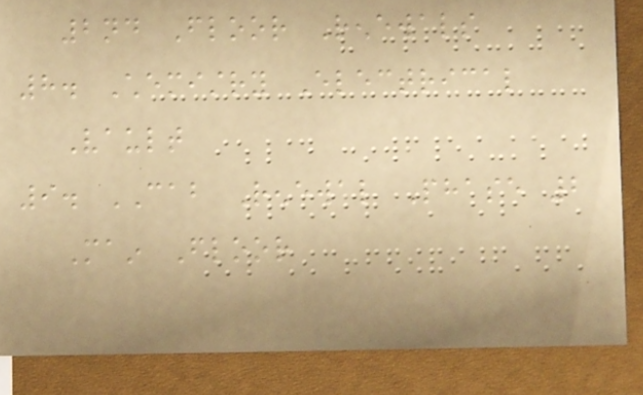2nd Floor Renewals
8. Chemistry Electrical
Vault
9. CAB Renewal Phase 2
Main Floor
